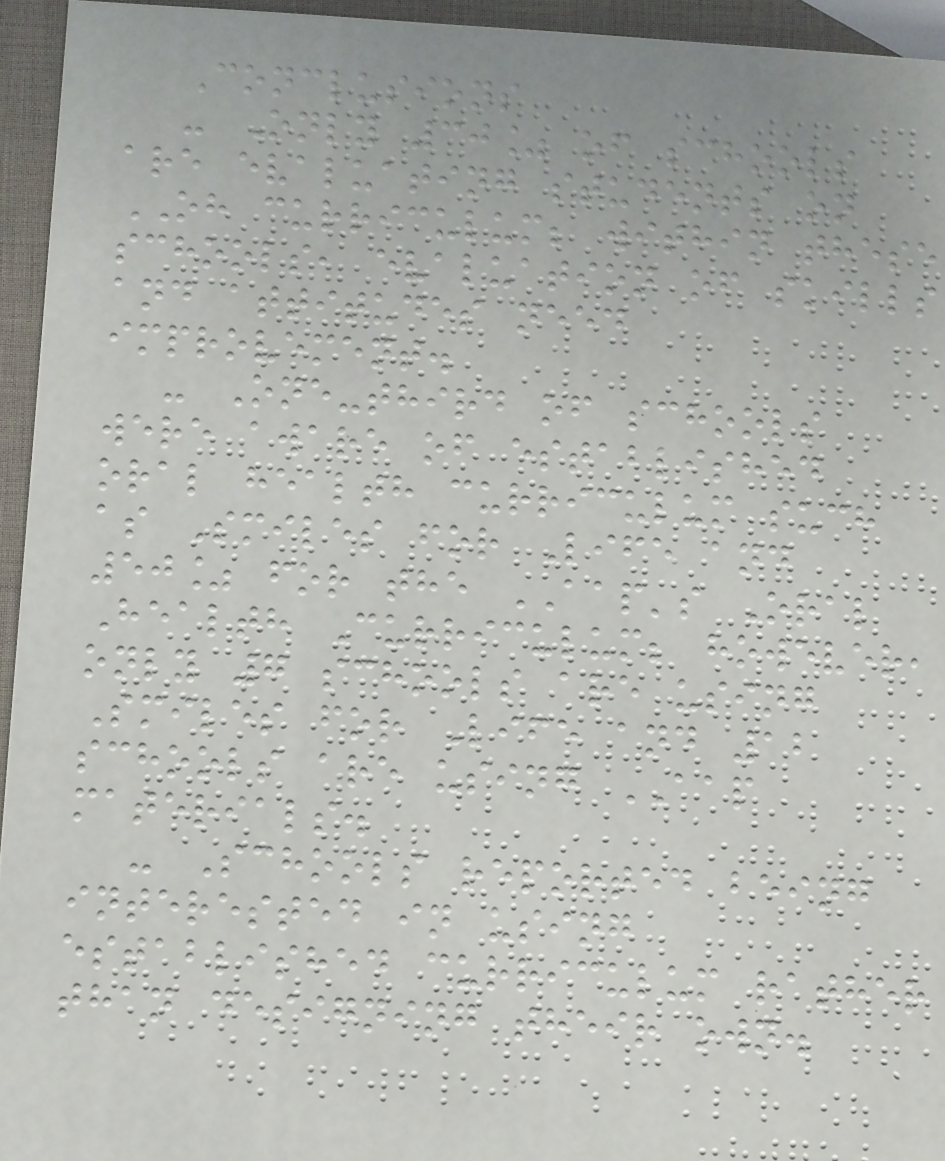Conclusions
- Only 30% of schools
are evaluating students on
OH curriculum; within these
schools, evaluation of skills
and attitudes need
improvement.
- One-third of schools
were aware of established
oral health curriculum such
as Smiles for Life and
50% for the AAP's Oral
Health Curriculum; however,
only 7 schools are using
Smiles for Life and 12
schools are using AAP
materials.
- Schools reported being
interested in using
established curriculum rather
than designing their own.
